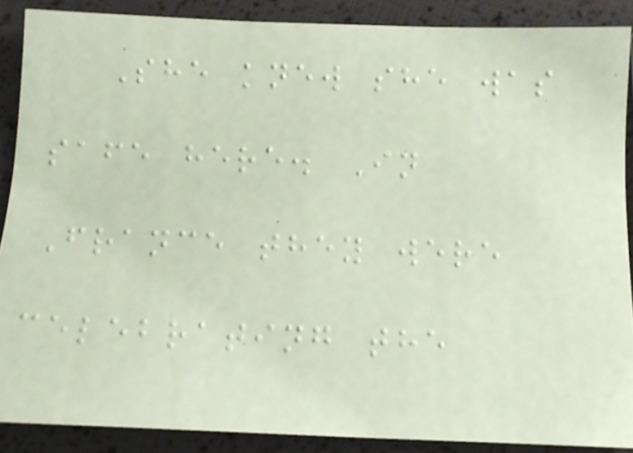She knew she was
safe here. In
France they were
celebrating the
